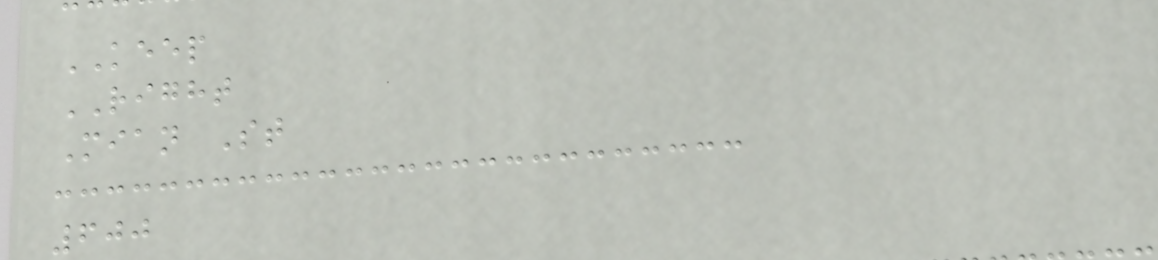KEEP
RIGHT
Mian St
600
